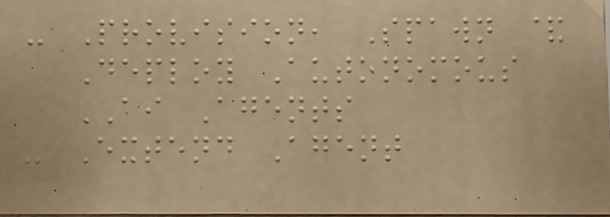- Provision, Spawn &
Deploy Autonomous
AI Agents
- Extend Agent
